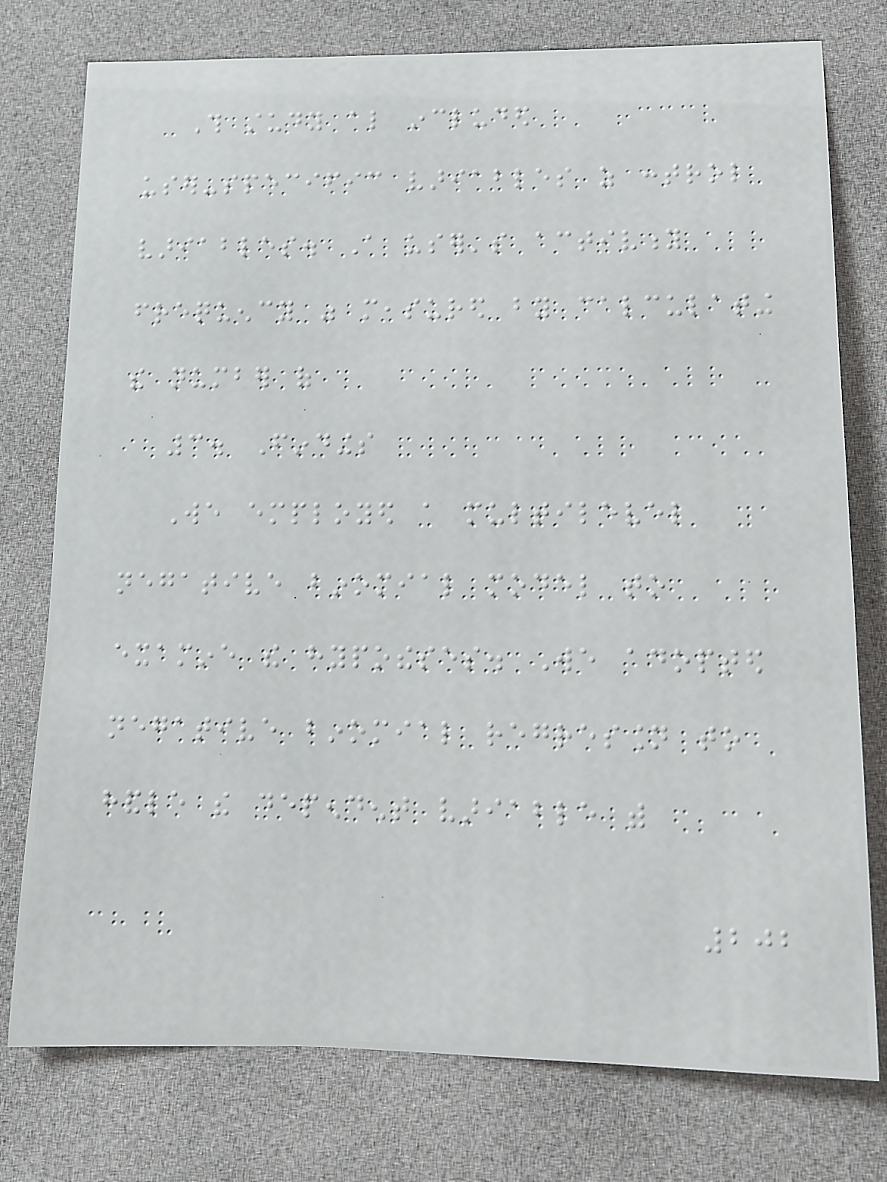This study also included
user-specific variables as control
variables. A user's activity
frequency was measured by calculating
the number of
3. Findings
We employed a multilevel
negative binomial model to
examine the hypotheses. We adopted
negative binomial regression to
handle the dependent variable with
202
